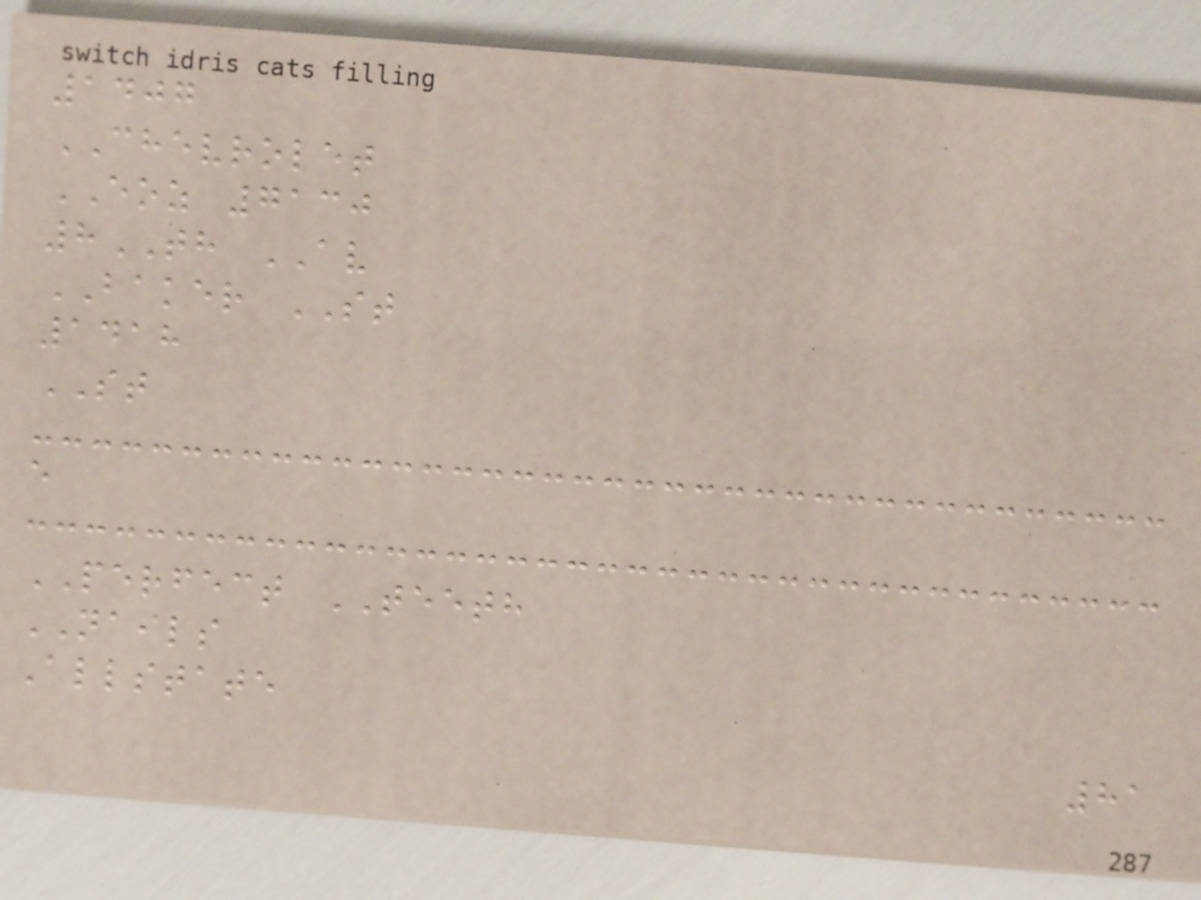1407
CHEVROLET
EOZ 7130
8TH AV
BAKER ST
1418
ST
e
PERFECT TEETH
NAILS
Allstate
81
